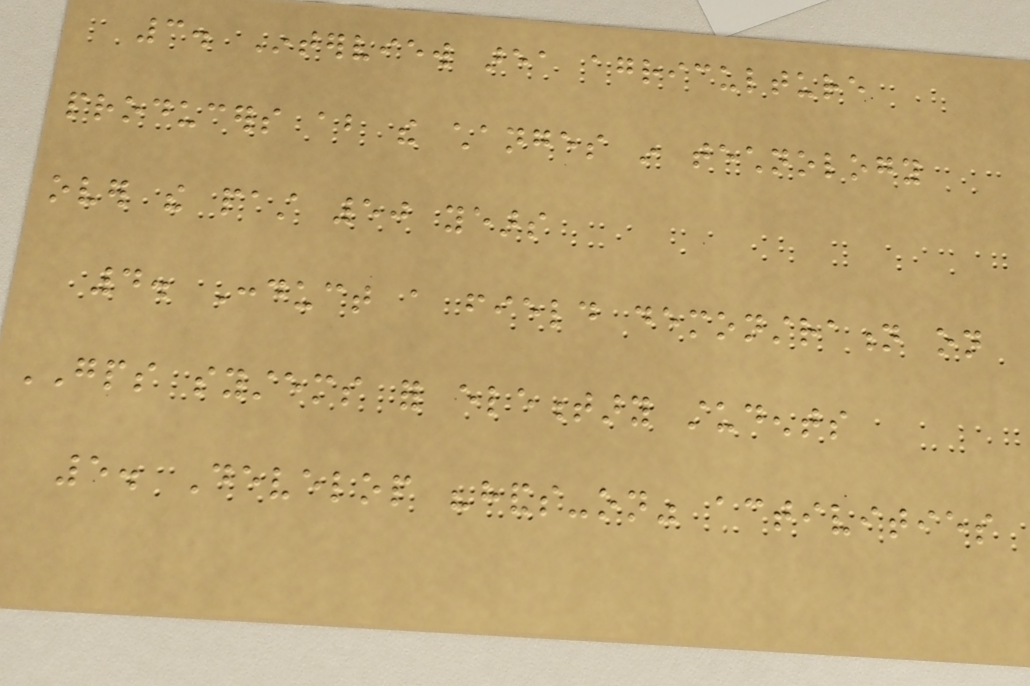3. Interview area agriculture
producers about the changes in technology
over the past 50 years
4. Conduct a field demonstration on
GPS systems for elementary students
5. Develop "hands-on" activities
